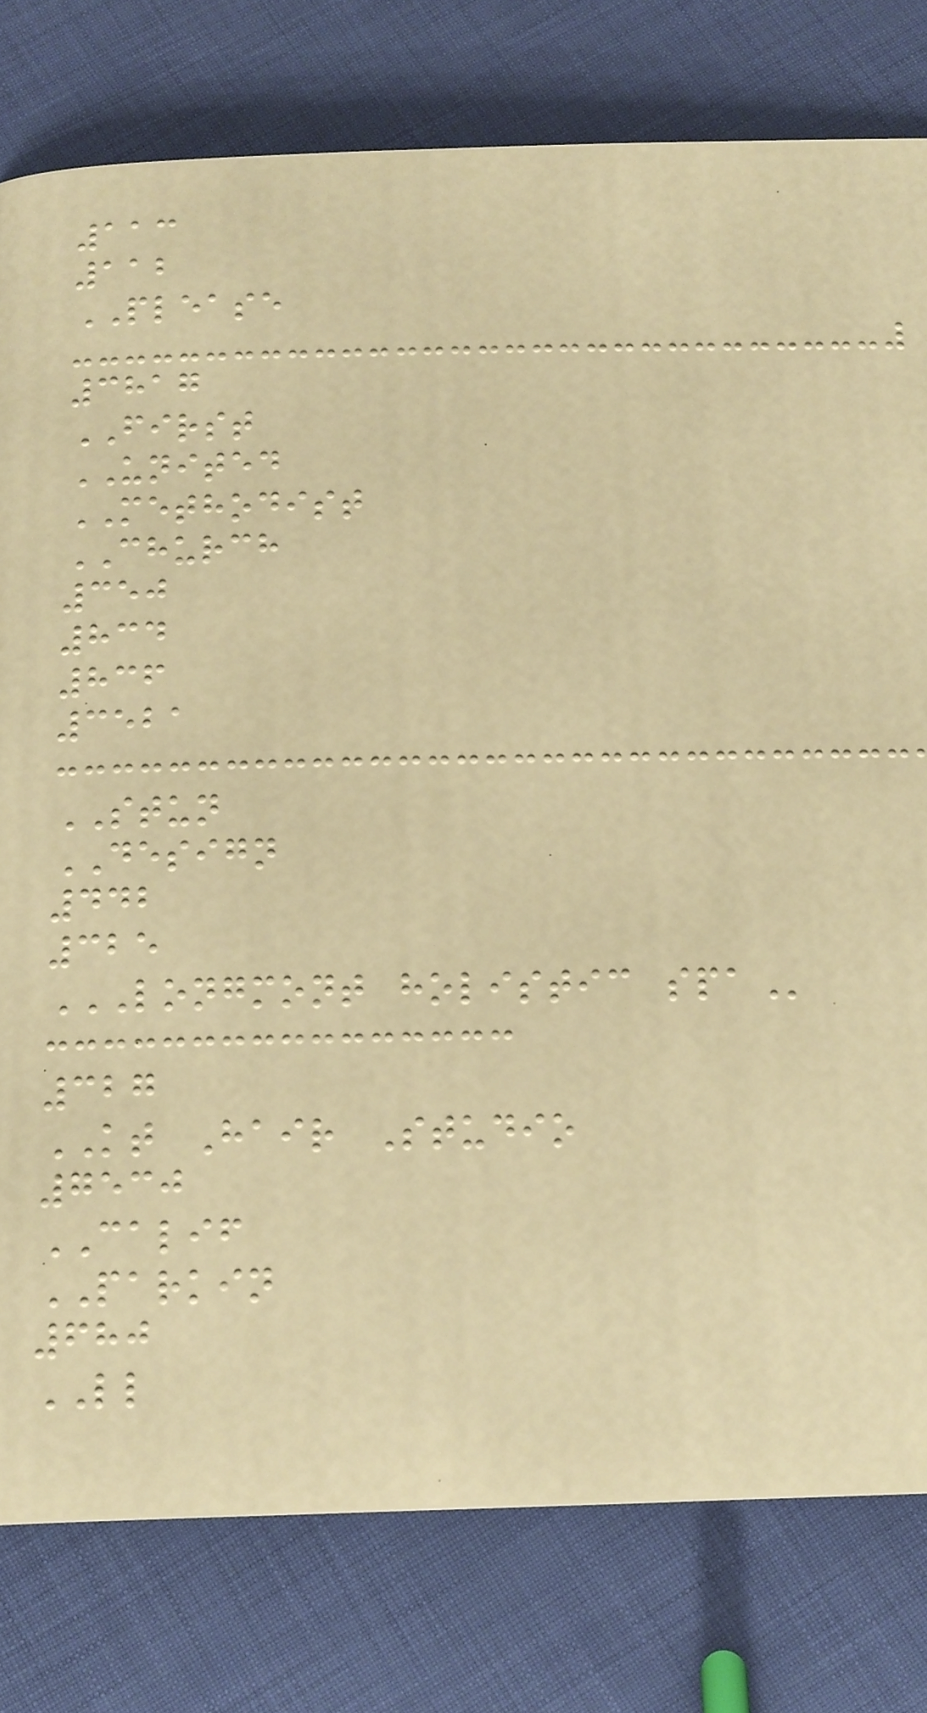113
112
PLEASE
3817
FIRST
UNITED
METHODIST
CHURCH
350
834
836
3521
STUN
DESIGN
442
325
LONGMONT HOLISTIC SPA
327
KT Hair Studio
7530
CALIF
PARKIN
680
LL
